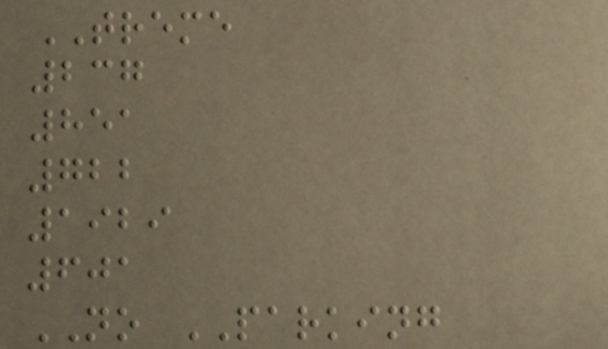TREME
237
851
722
1929
601
NO PARKING
